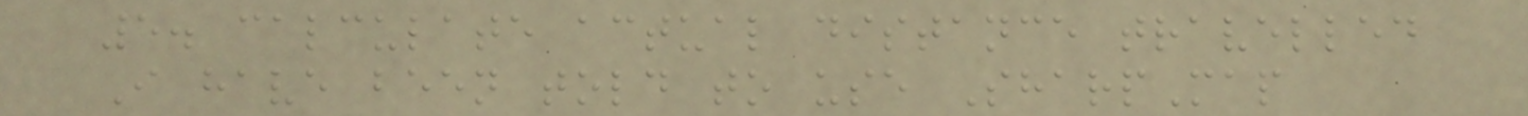5. calculate actual distance travelled
I have been told to use SharpMap
